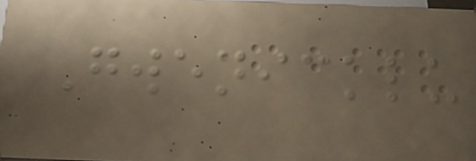Gwenicklu
